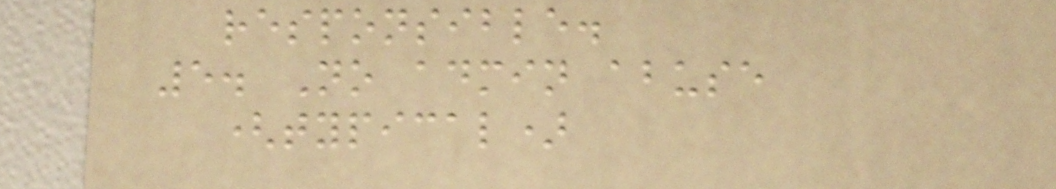responsible.
5. No admin abuse
(typical)
